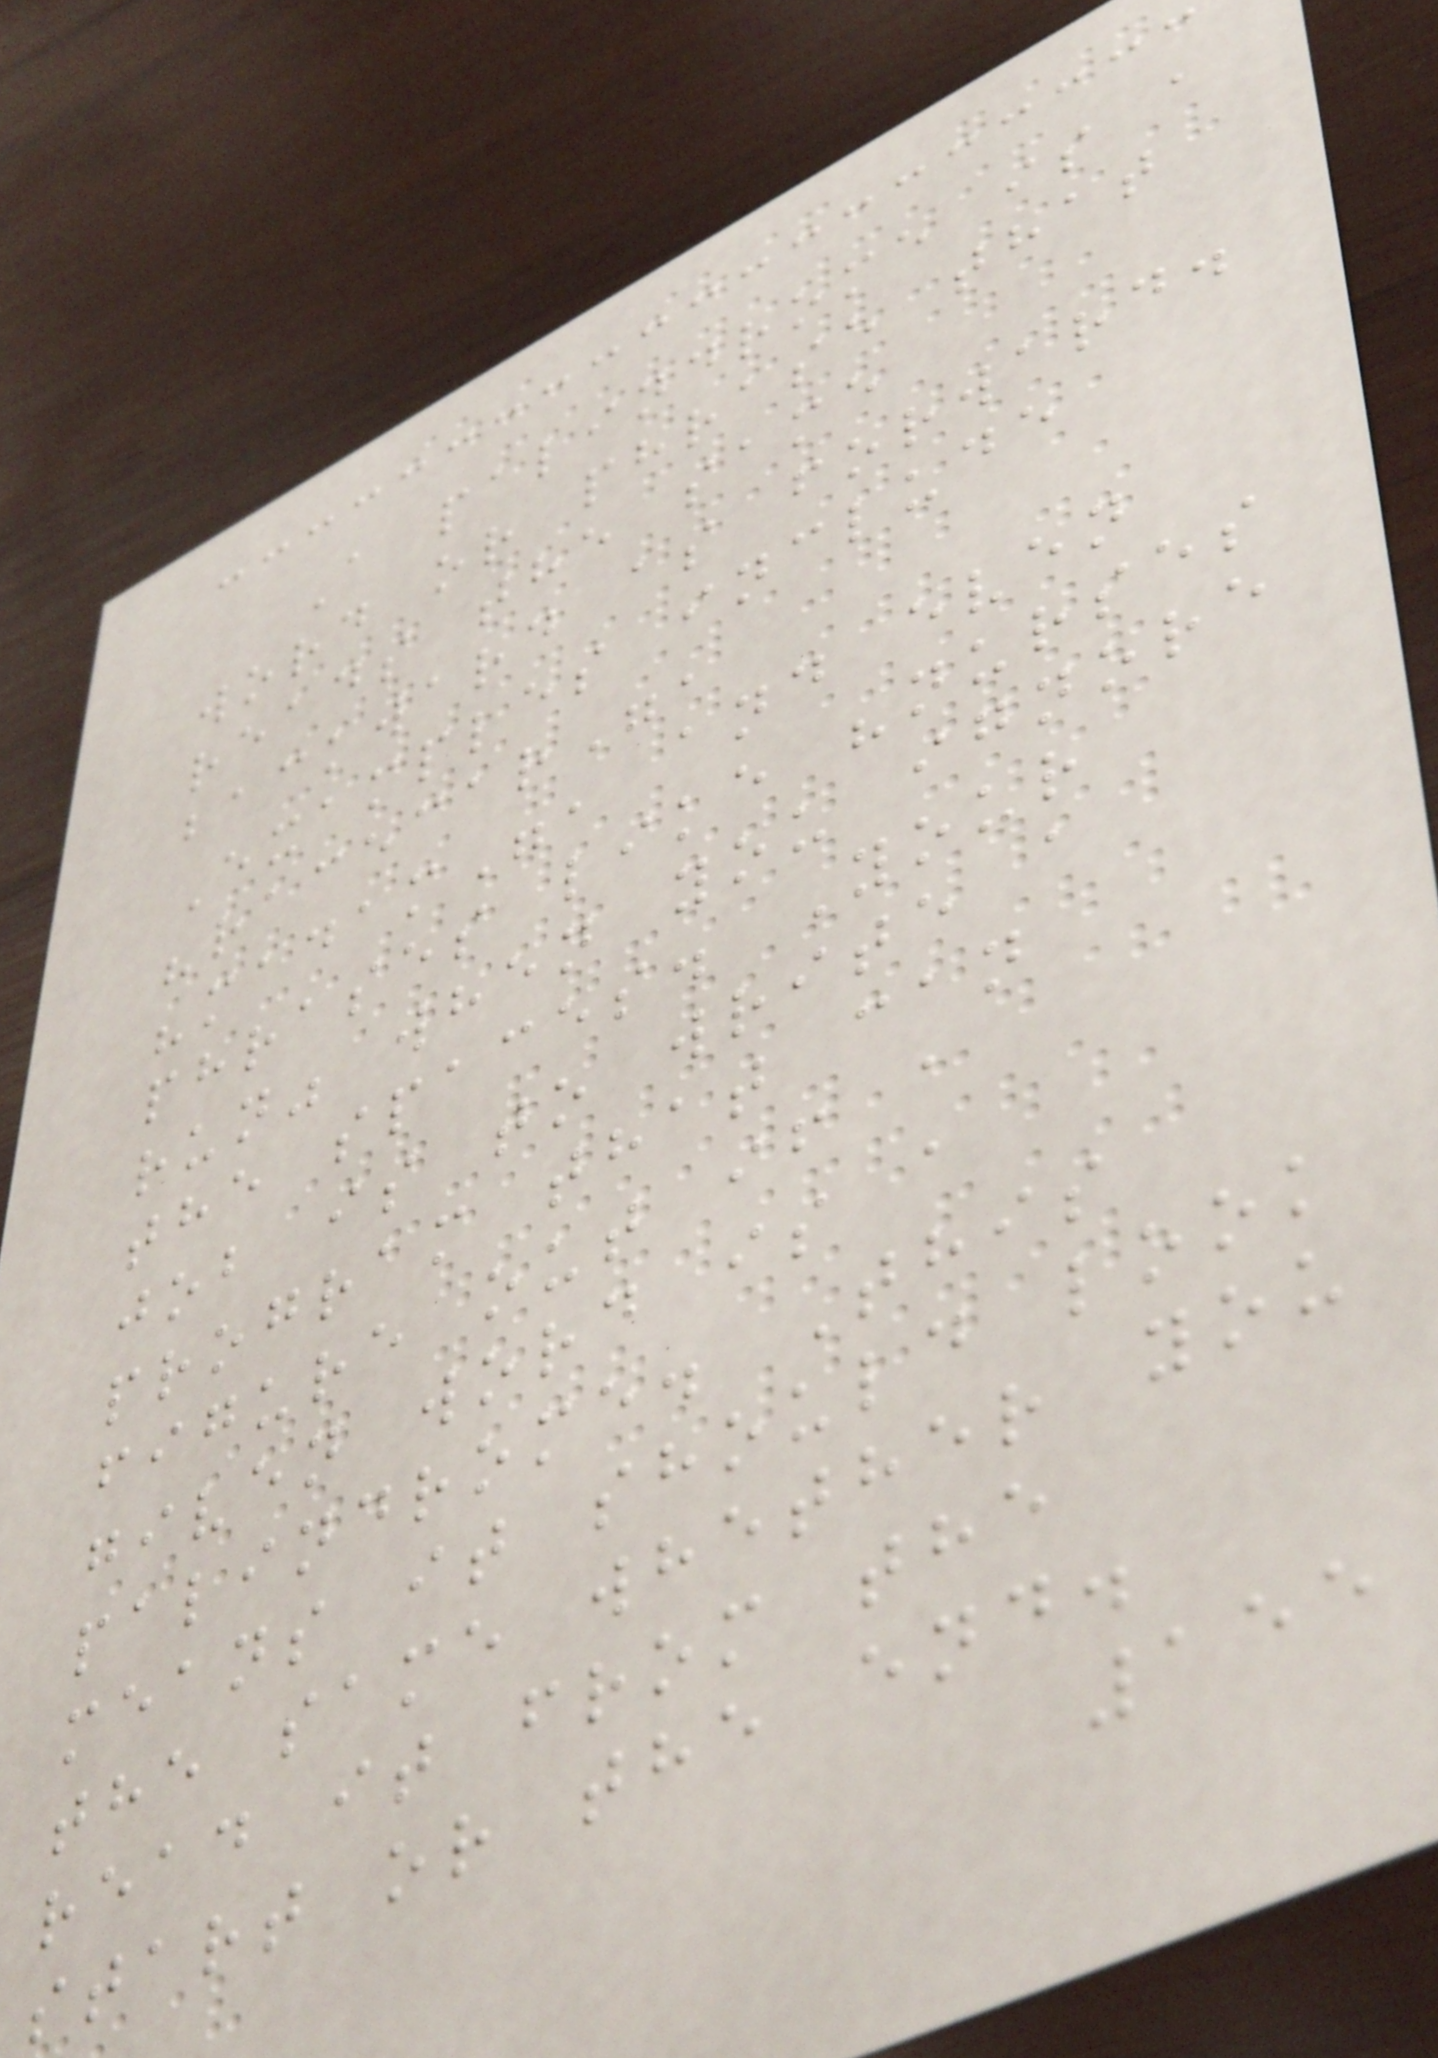A palindrome is a
word or phrase that
reads the same
backward as forward.
Examples include
"racecar",
"madam", and even
phrases like "nurses
run" when you ignore
the spaces. Your
job is to write a
program that can
figure out if a
given word is a
palindrome. This
means it should look
the same whether you
read it from the
start or the end.
155
